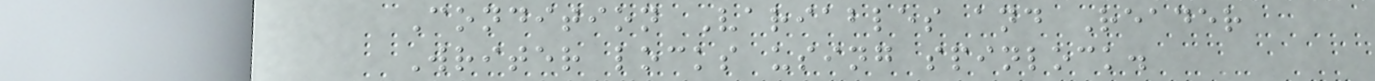Condition Variables and Reader
Writer locks using spinlock.
